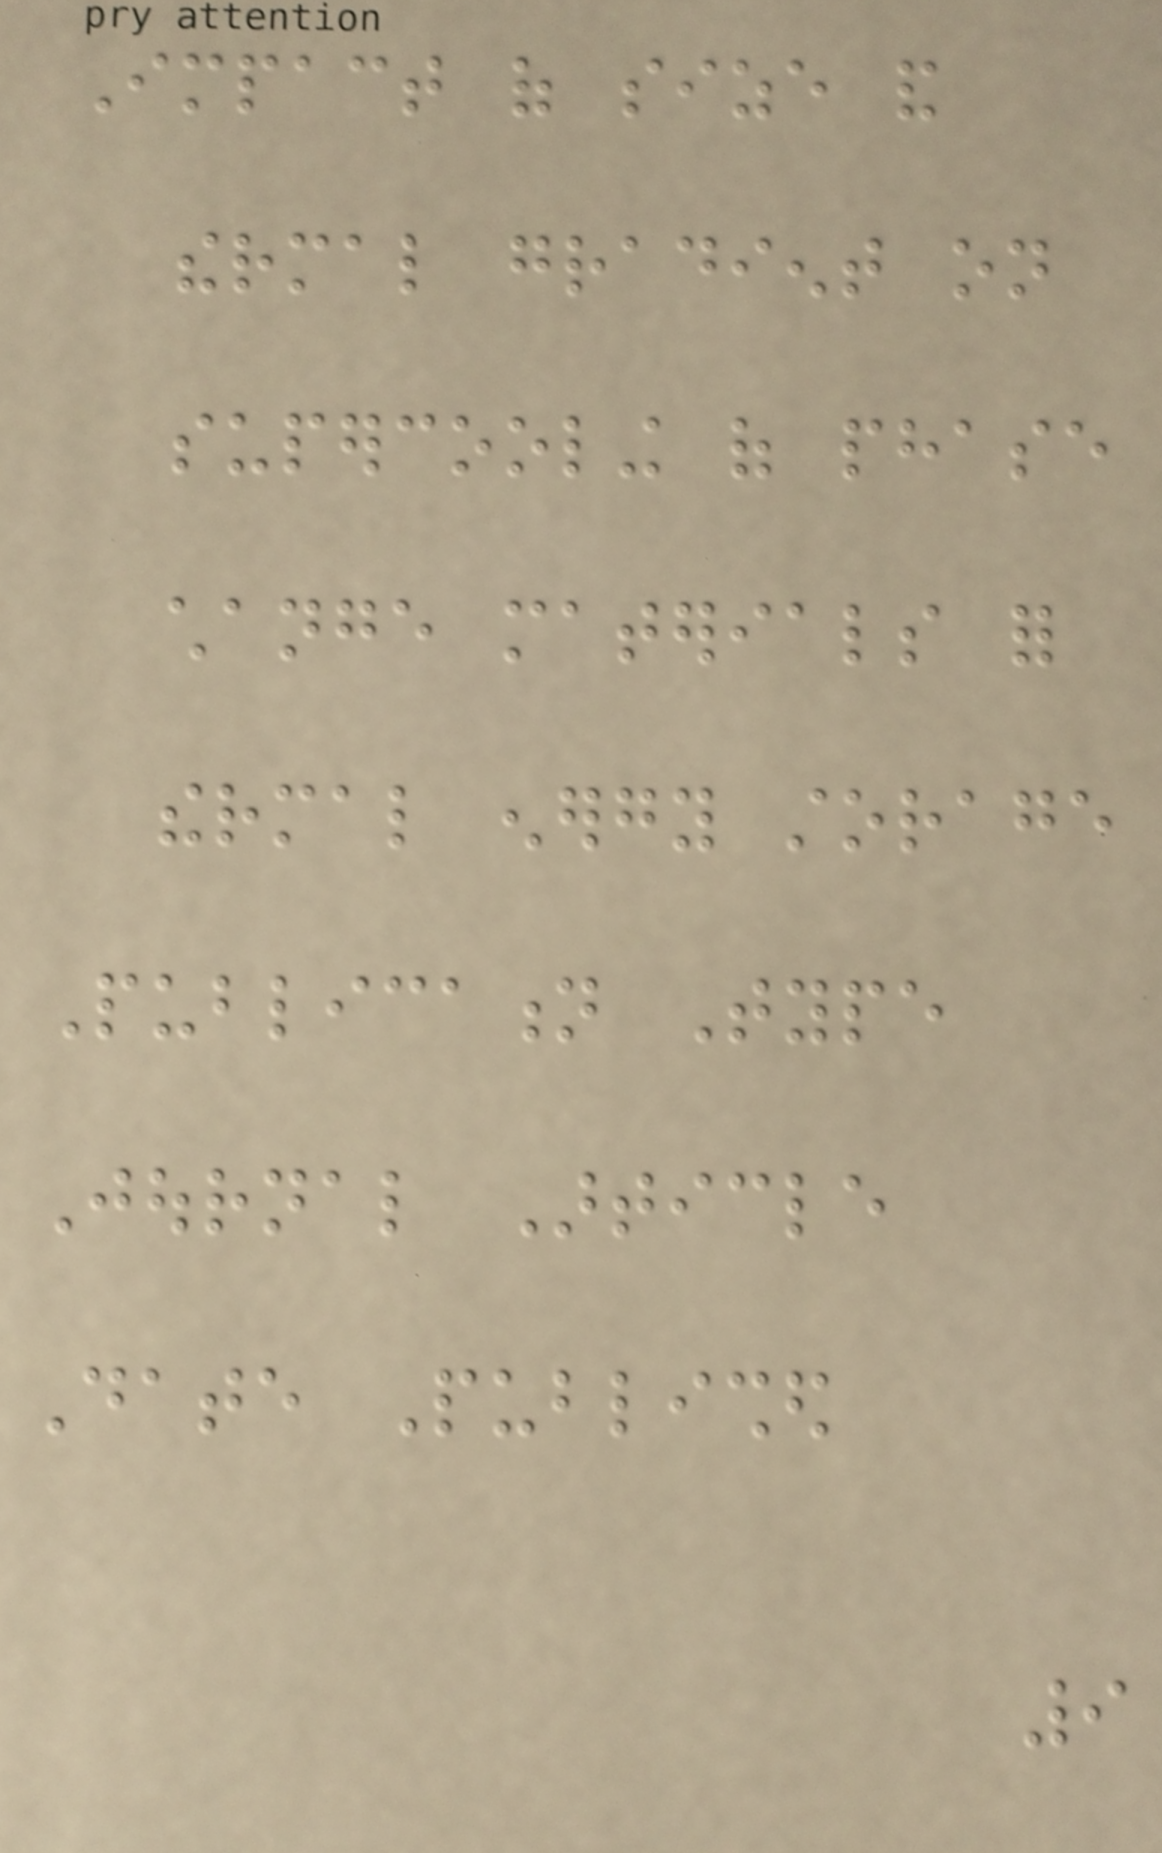Impact of size and
thermal gradient on
supercooling of phase
change materials for
thermal energy storage
Publication Type
Journal Article
Date Published
9
